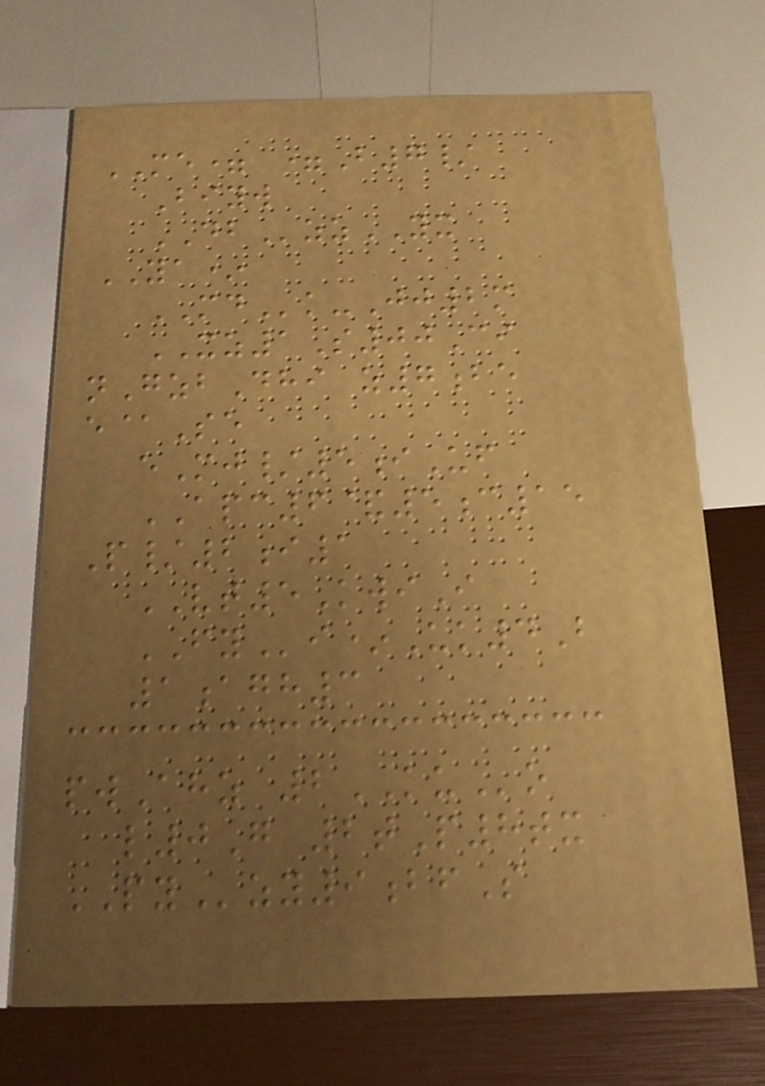ME= =B7/
Biyw
DBzzYX
YA*
MDk-Jj2m
XZ1S00Ci
nGzbDhi z7be
e@Se
eMj/5iUf
APC6&5c15
P/2i1
VT5KwiI
FYi*Uk4B
1agh3
pwAhz 2KUo
l0G 2tP8tx
PYzy9bfS
